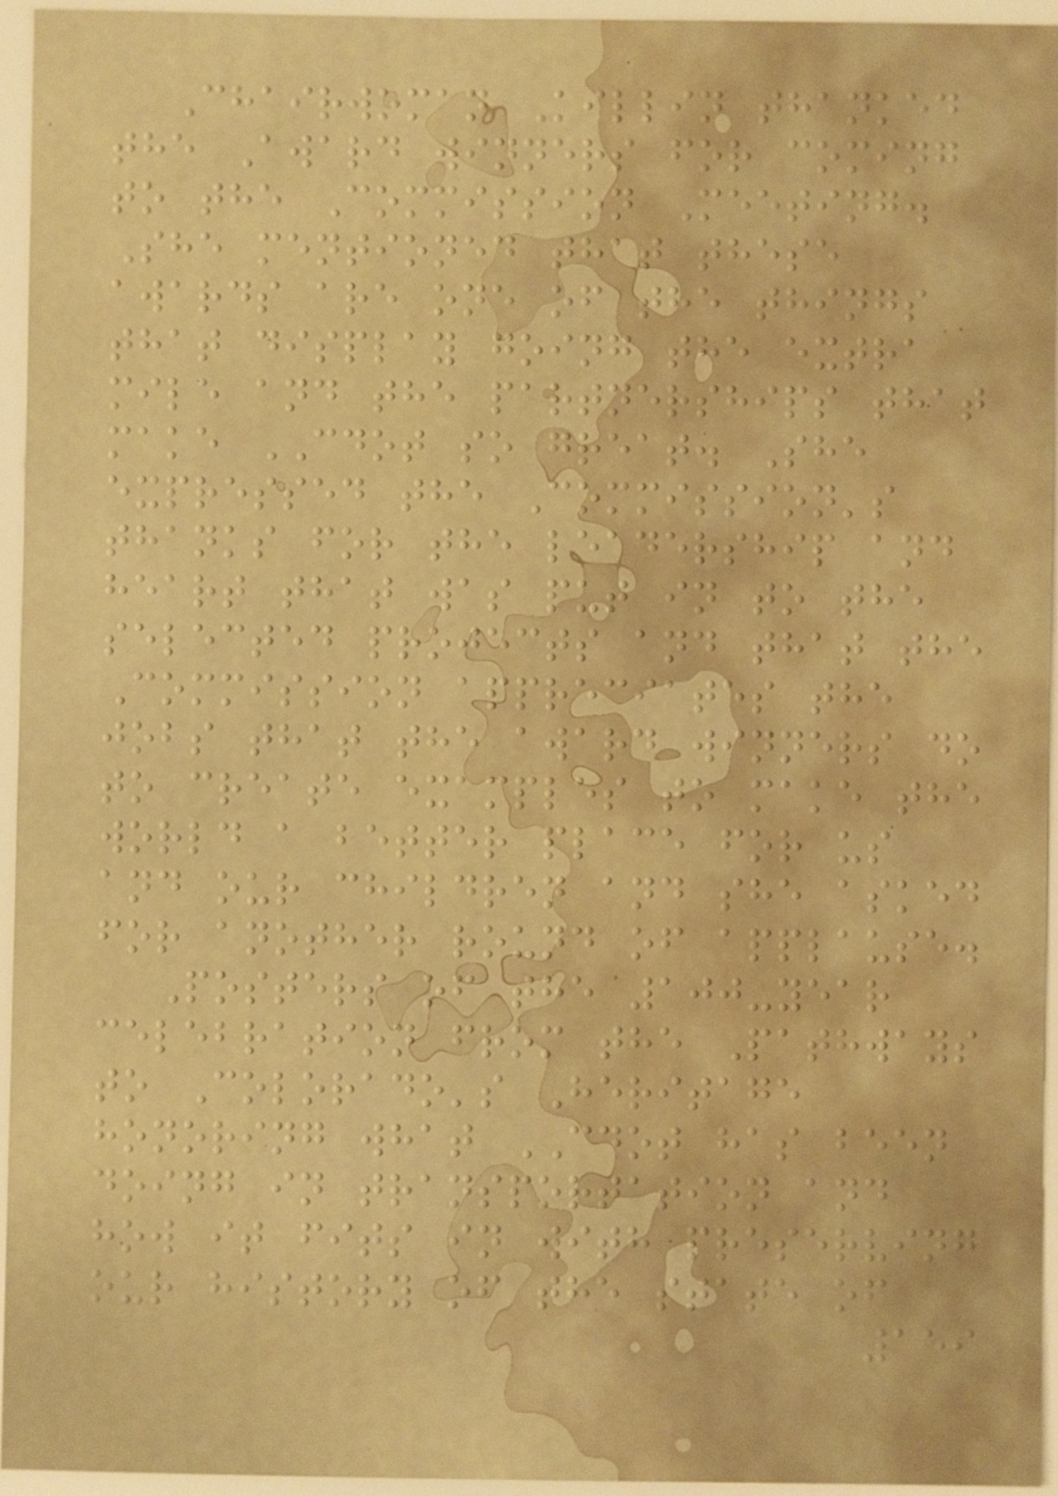Chairwoman Killin thanked
the Award winners for coming
to the Commission Meeting.
She mentioned that these
awards are one of the things
that display going the extra
mile and the partnerships that
make CDOT so great. She
expressed the Commission's
thanks for the leadership and
heart that was put in to the
selected projects and that the
Commission appreciates the
jobs that the award winners do
to create examples to make the
world a better place for us
and our children and she asked
for another round of applause.
Posters of the 100-year
celebration from the Pathways
to Colorado's Heritage
honoring what CDOT has been
doing in transportation and
how it fits in with preserving
our history of the state of
159
